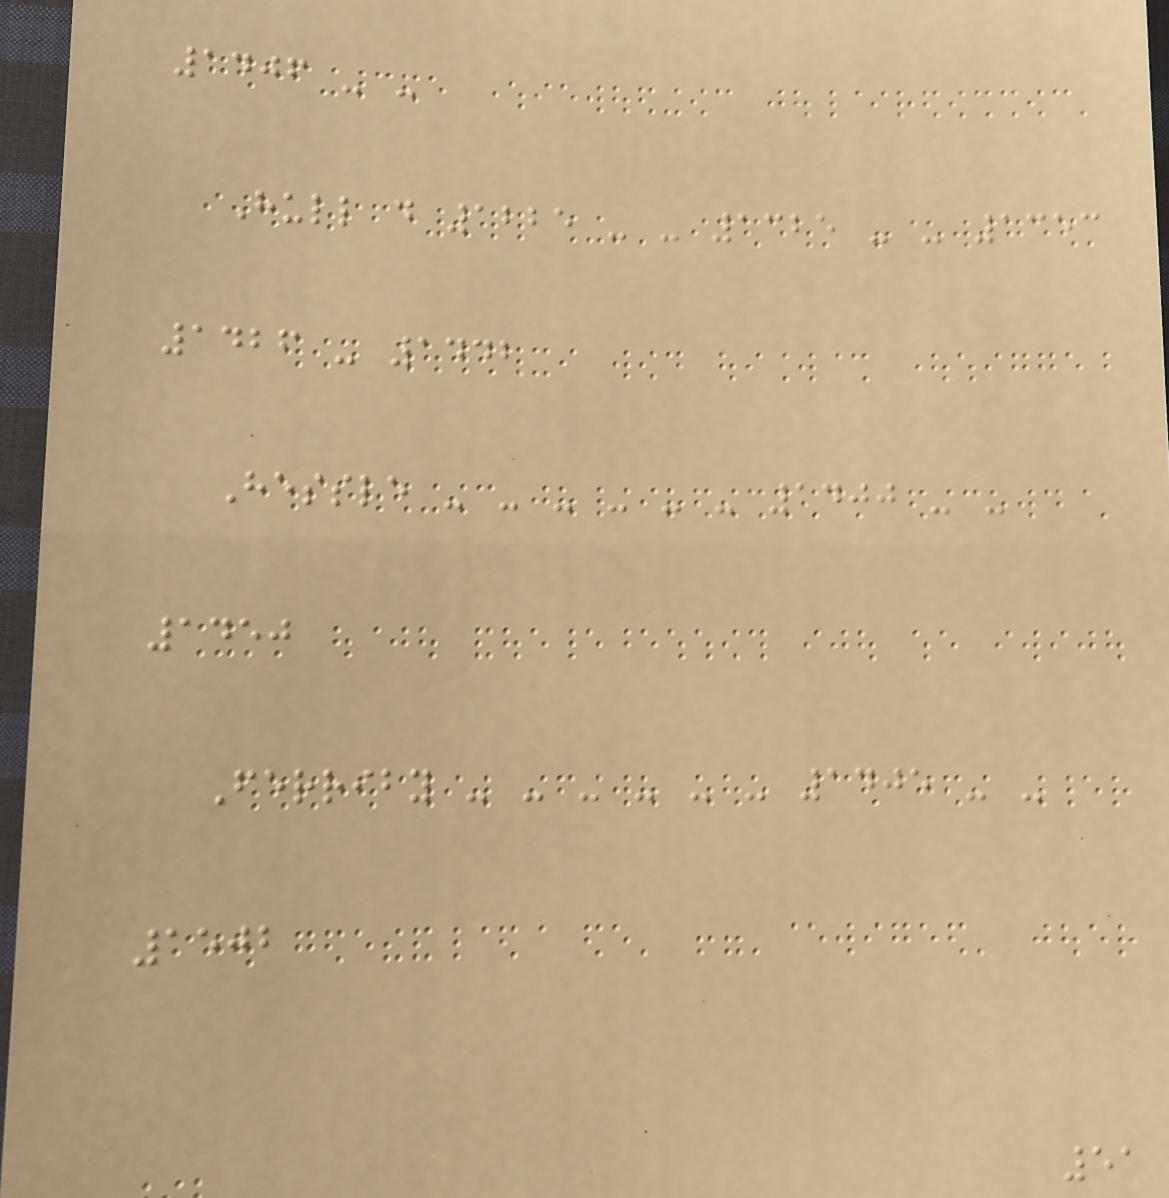1406 - -
Hull d 1225 - - 1325 - - 1353
1426 - 1442
Hessle - - - - - - 1400 - -
1450
Ferriby - - - - - - 1405 - -
1502
51
